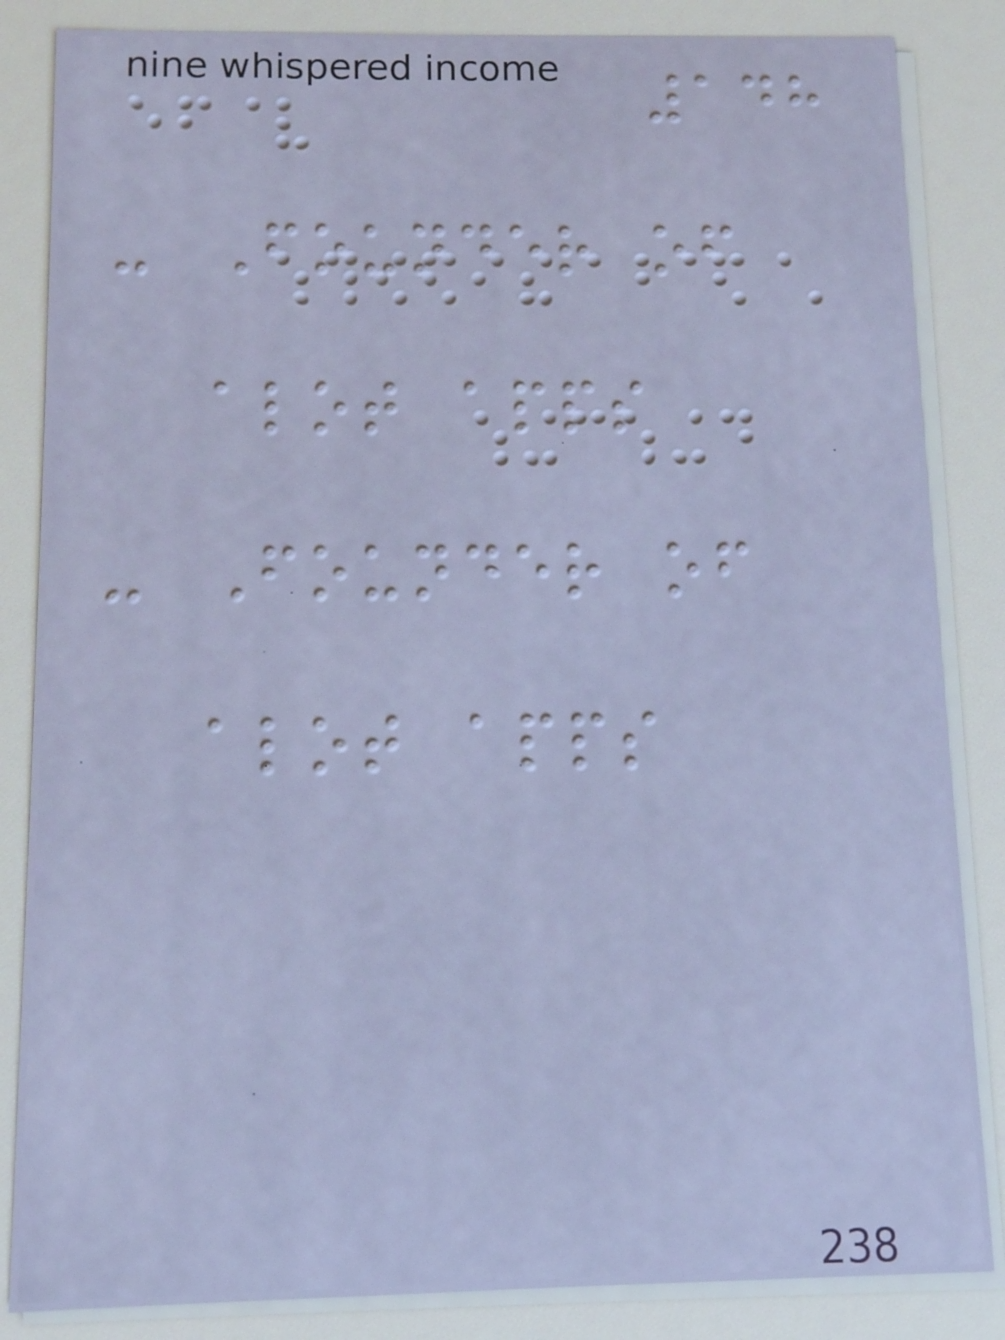148
- Founder of
alot apps
- Founder of
alot apps
